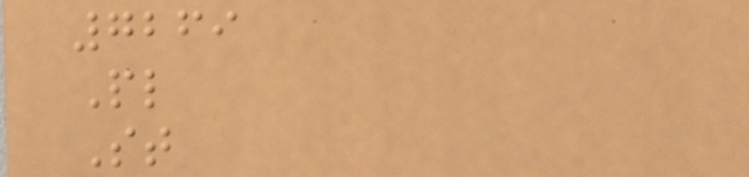7269
Pl
St
